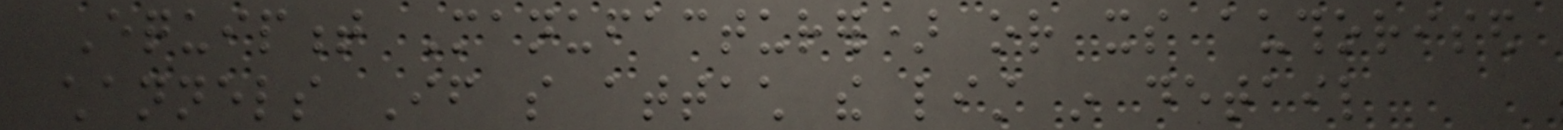Equipment Manufacturer) or its authorised
channels If so attach the list in detail
